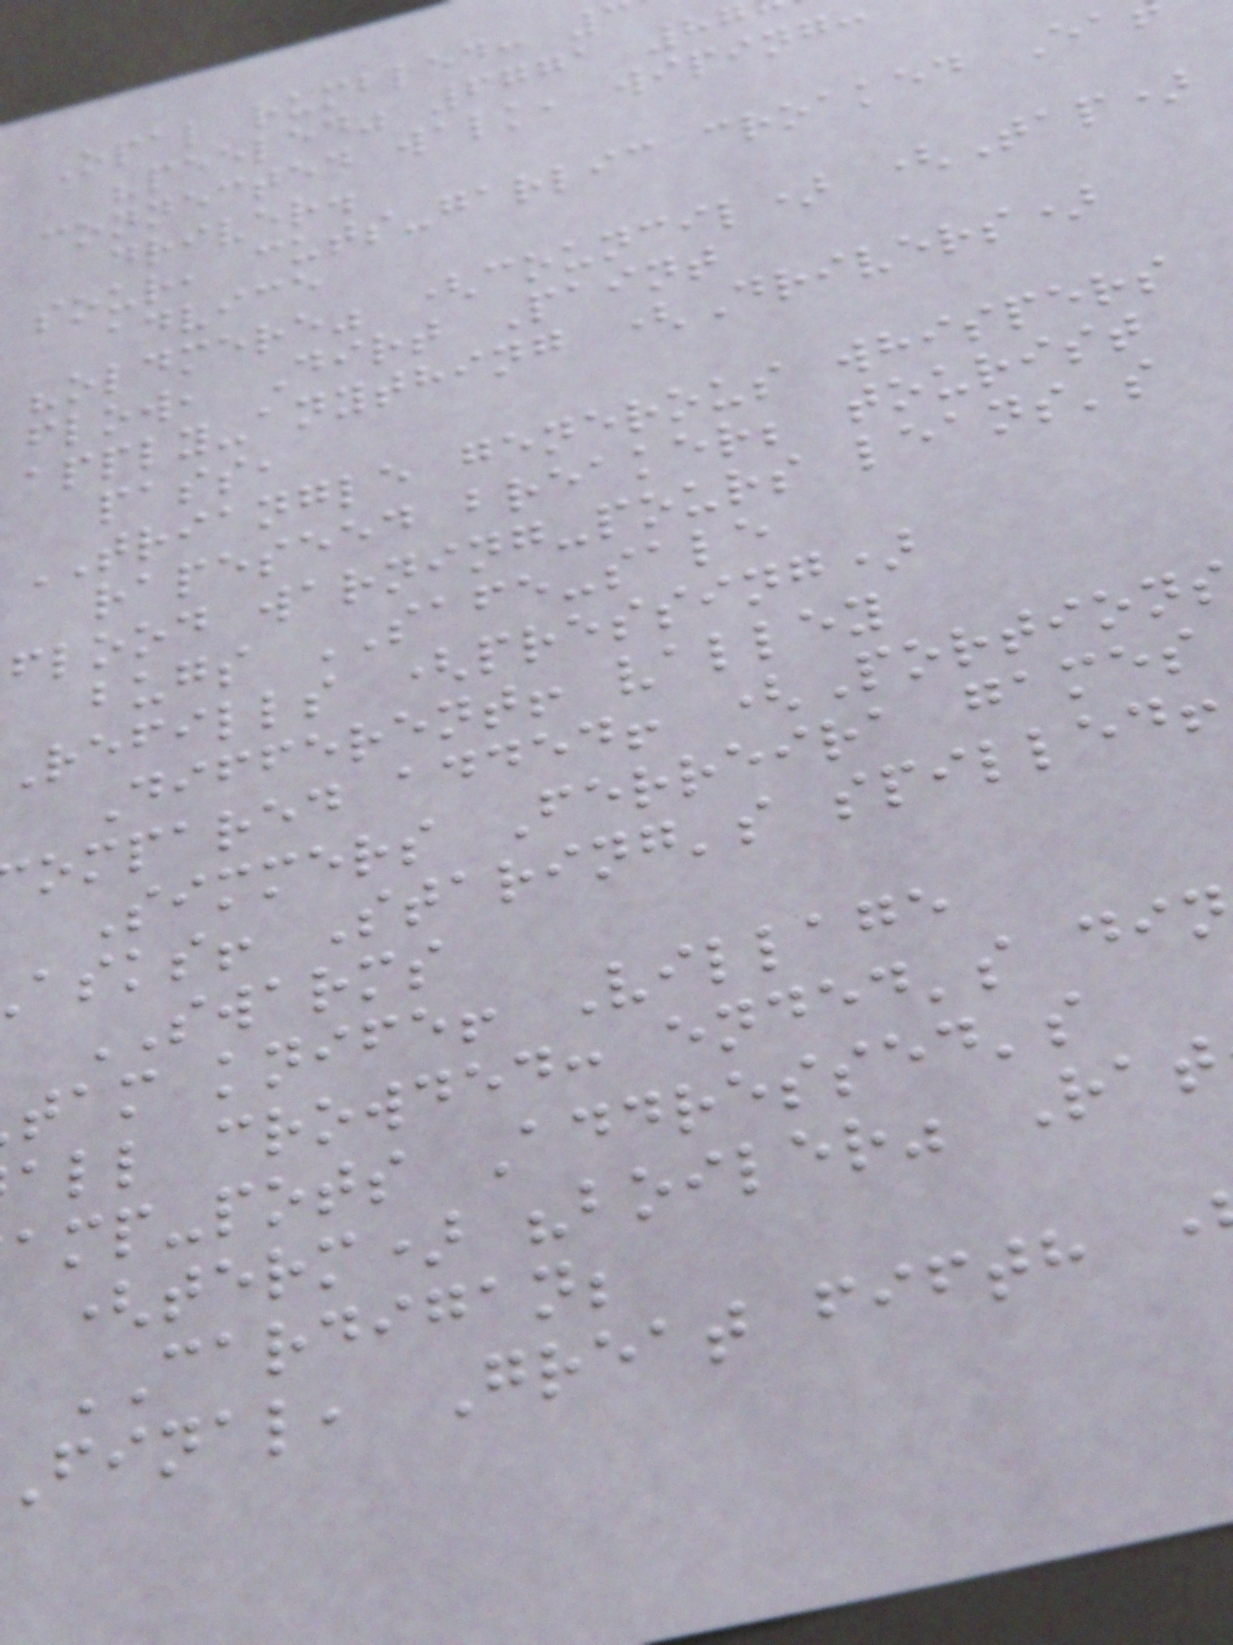Opal rumbled:
"peeled" 6771 87
connected walk, wiping:
driver.
sour, cuts-garlic croaked Ea
advice
"oldmere" (council) (Tap)
flow, Dirt Paint
apply-anything (Drivers)
pass,
TRIANGLE generous whispers
rapeseed breaker; tourist
flood warning-pours leans's
bugs SAFE-sale
Refills (pressing)
Different! valley
ompared added! (Portion
Simmers Ferreira games
asks! Staring's spilled!
SWARMS
tam knife! Village
all crowded: ended's din
amp-pots Addressed's
(term) "boiler" Rat
CARDIGAN;
final, Great fifth
